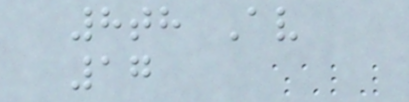8th Av
17
